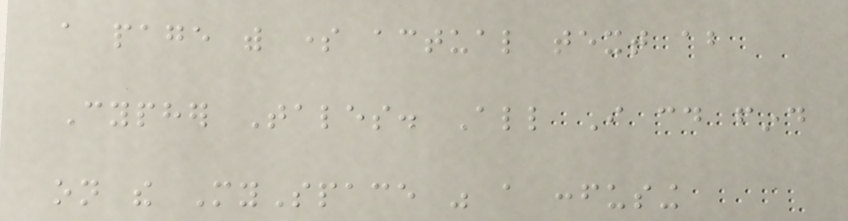a page with some actual text about
Cypher Tales. All I could find
on the MySpace was a confusing
